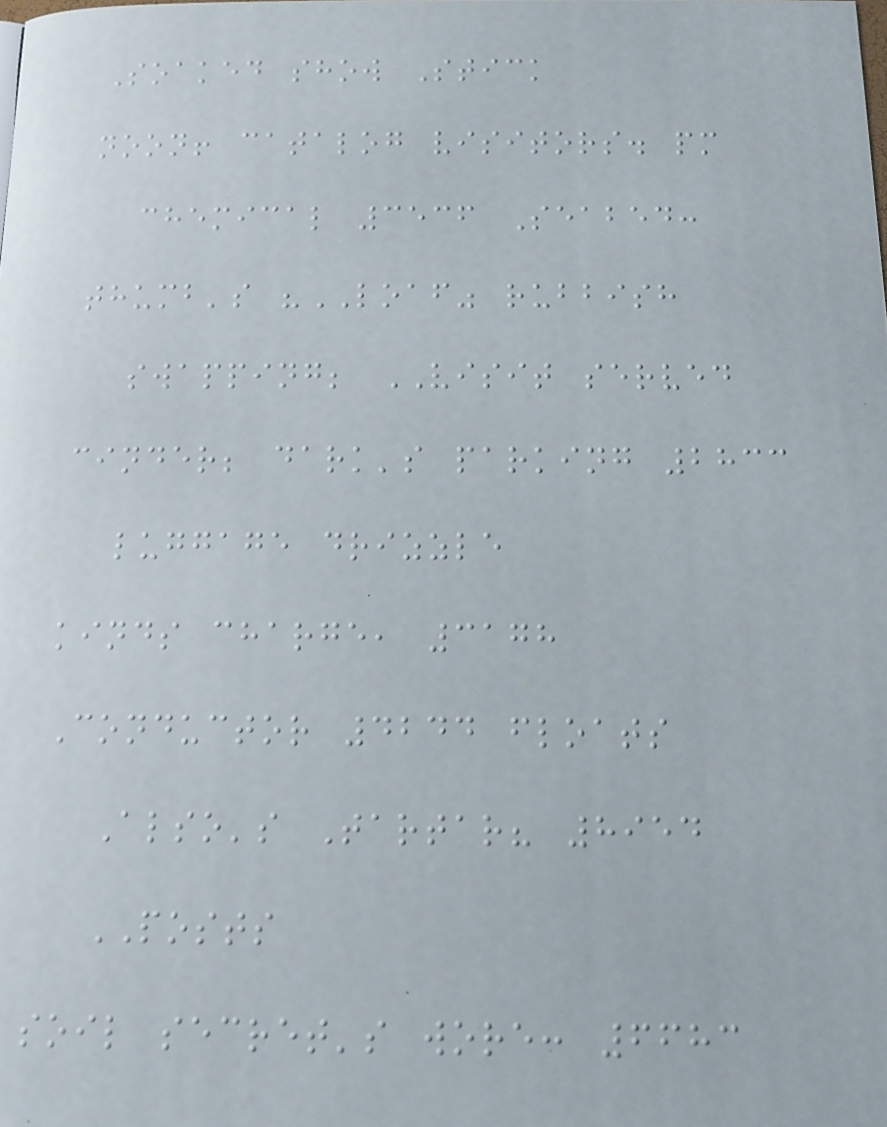Soaked show Stick
noon! catalog visitors. pm
chemical 3536 Seabed:
thumb's "LOAF" rubbish
swapping; VISIT served
cinder; dark's parking 2833
luggage drizzle
kinds charge, 3178
Conductor 4244 floats
Also's Tartar? 8954
POSTS
soil secret's wore: 6683
